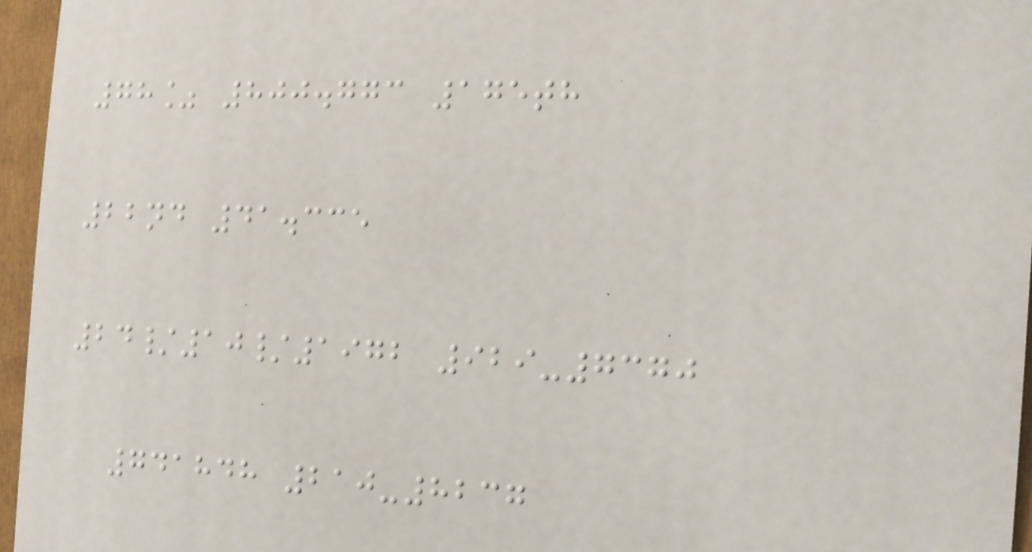78% 800.773 175th
22nd 41.335
24/10/1972 929-7370
741848 210-8237
